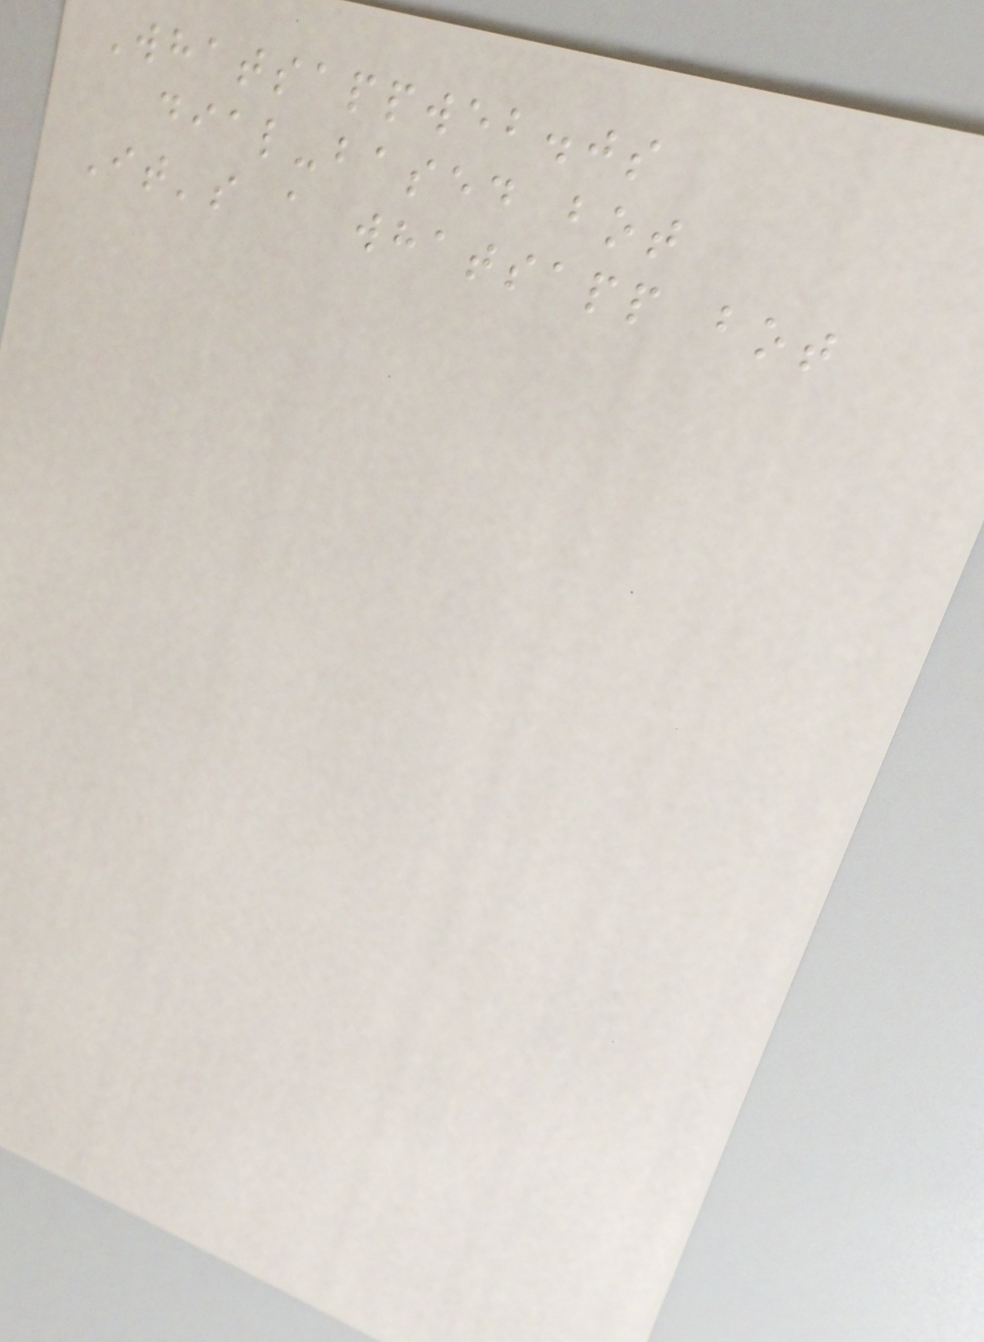Whatsappweb.js
dial-based bot
It's a whatsapp bot
